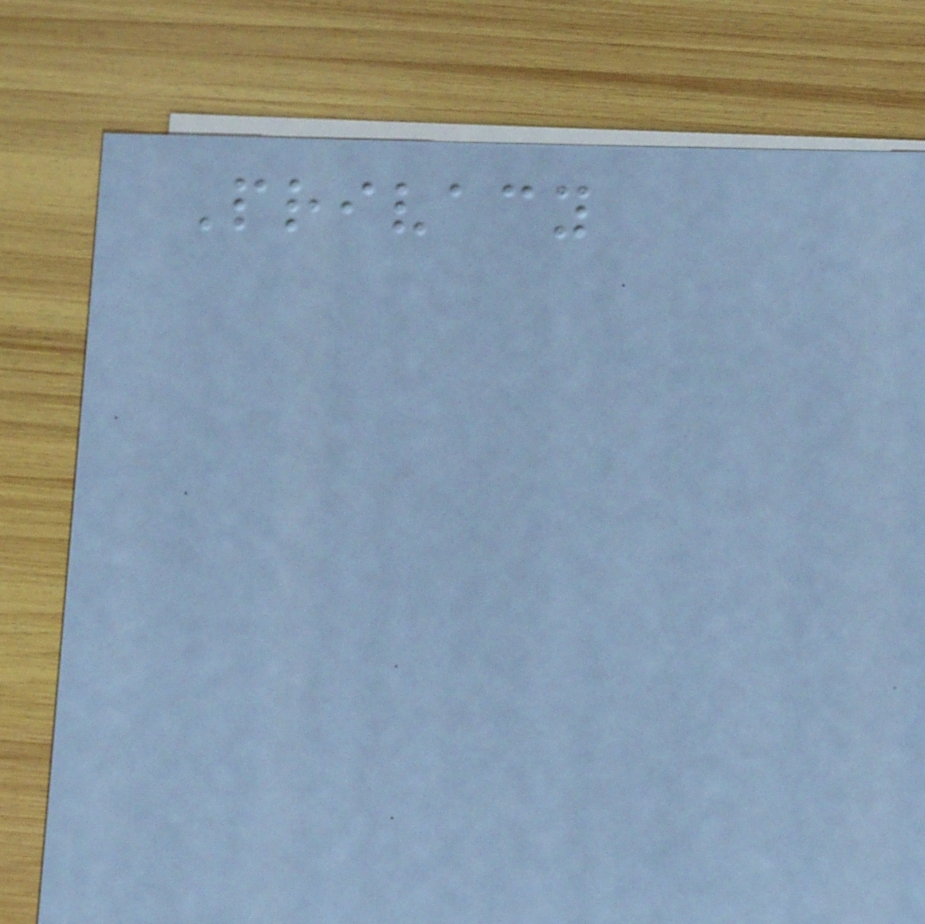Privacy
